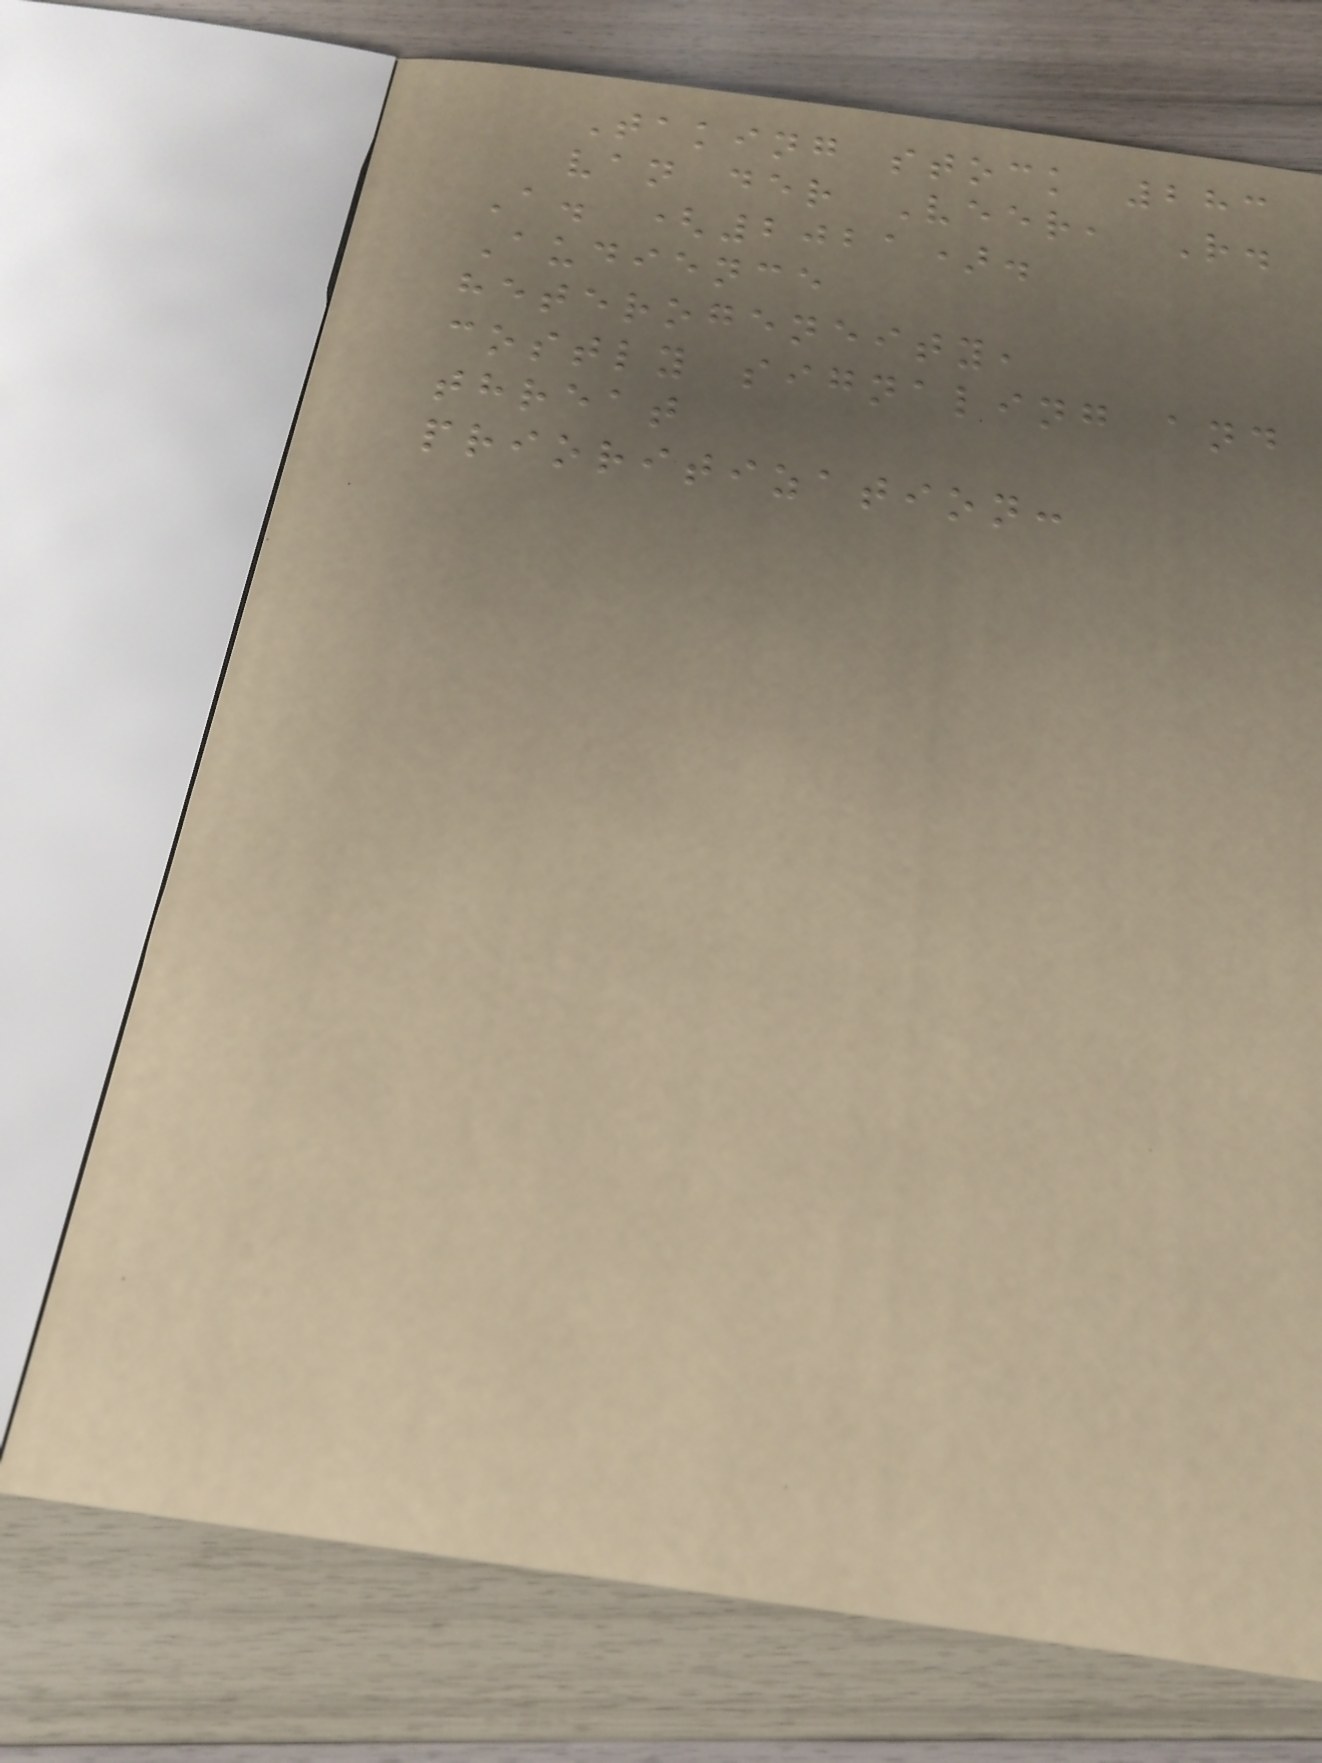Taking stock 283
van der Veer, R.
A. (2021).
Audience
heterogeneity,
costly signaling and
threat
prioritization:
